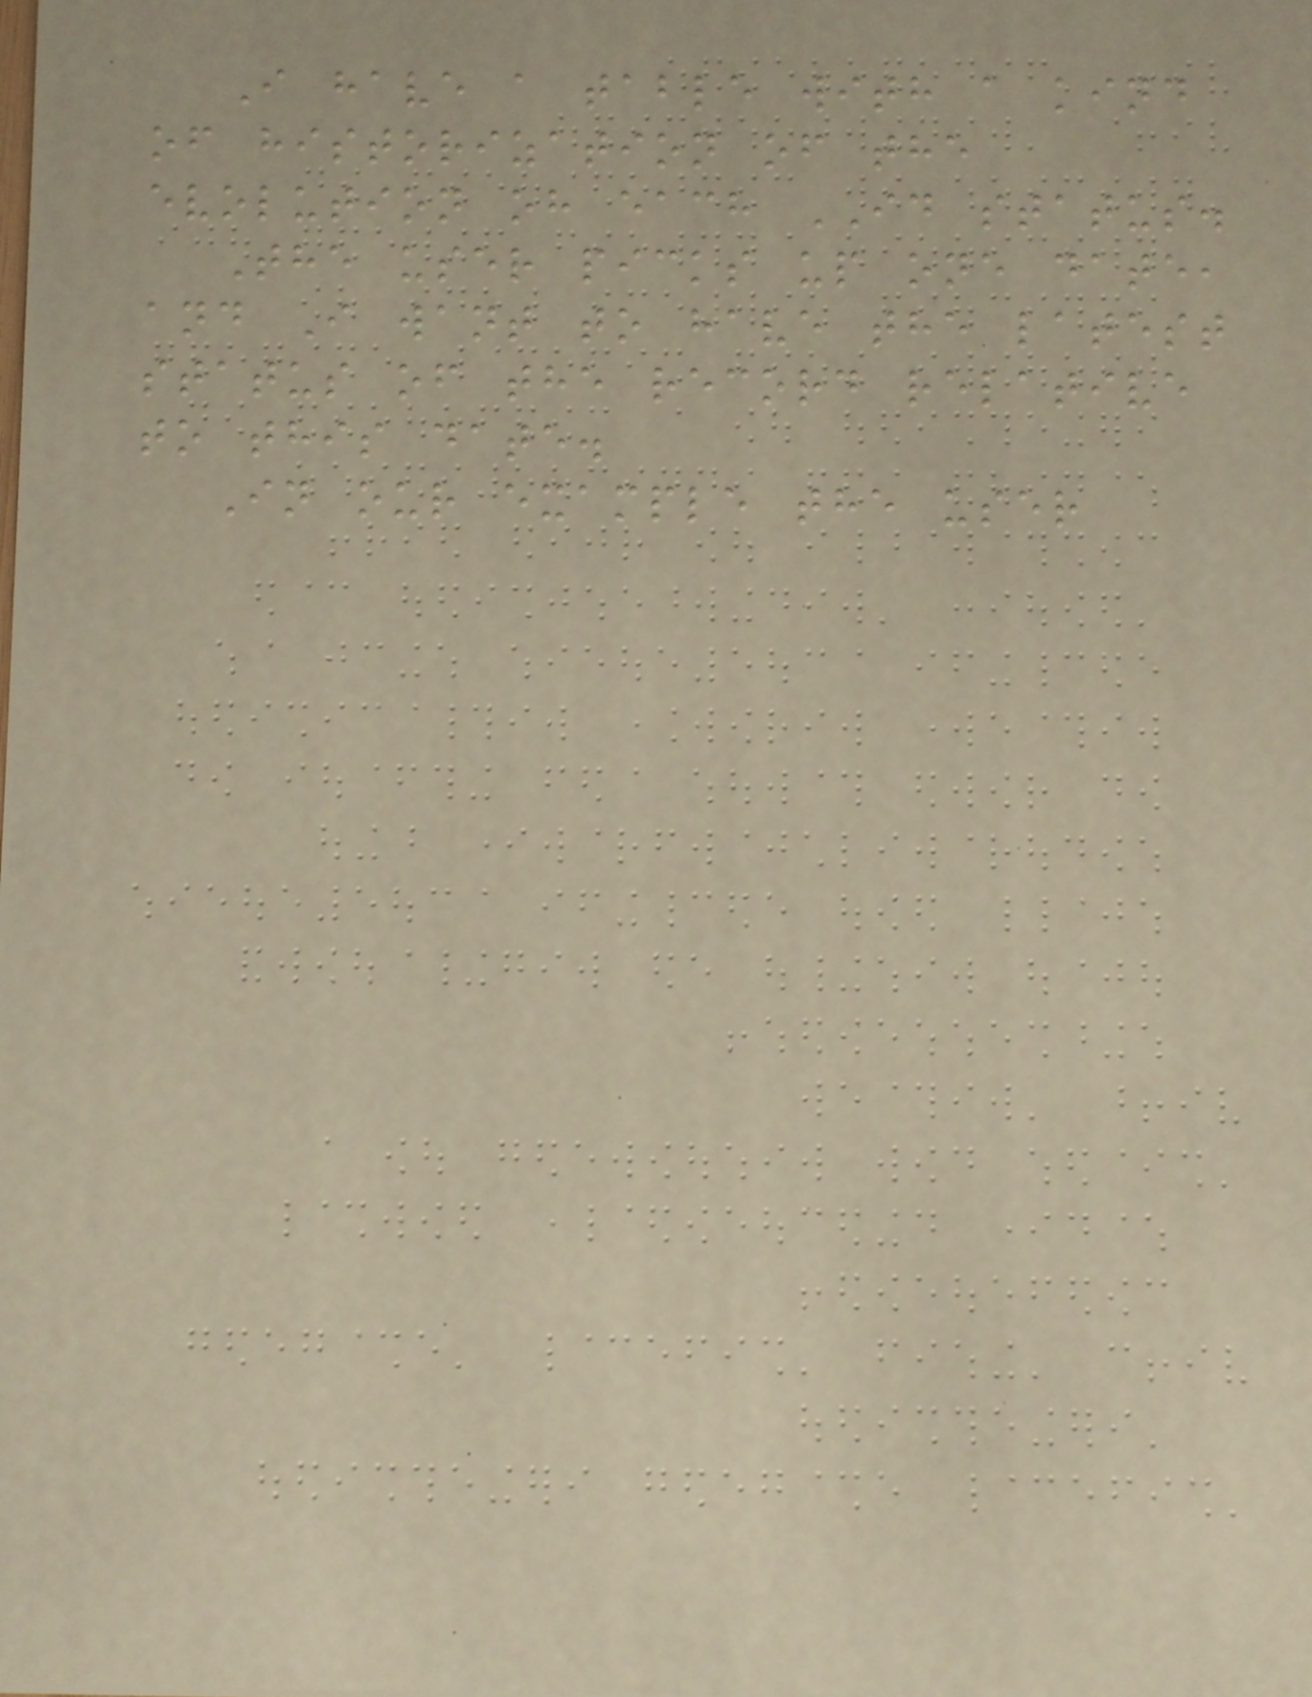I have a table with a kind
of historization of the
evolution oh each ID status.
The user picks up one date,
and I want to have the latest
status of the record relative
to this date.
In our example the user
